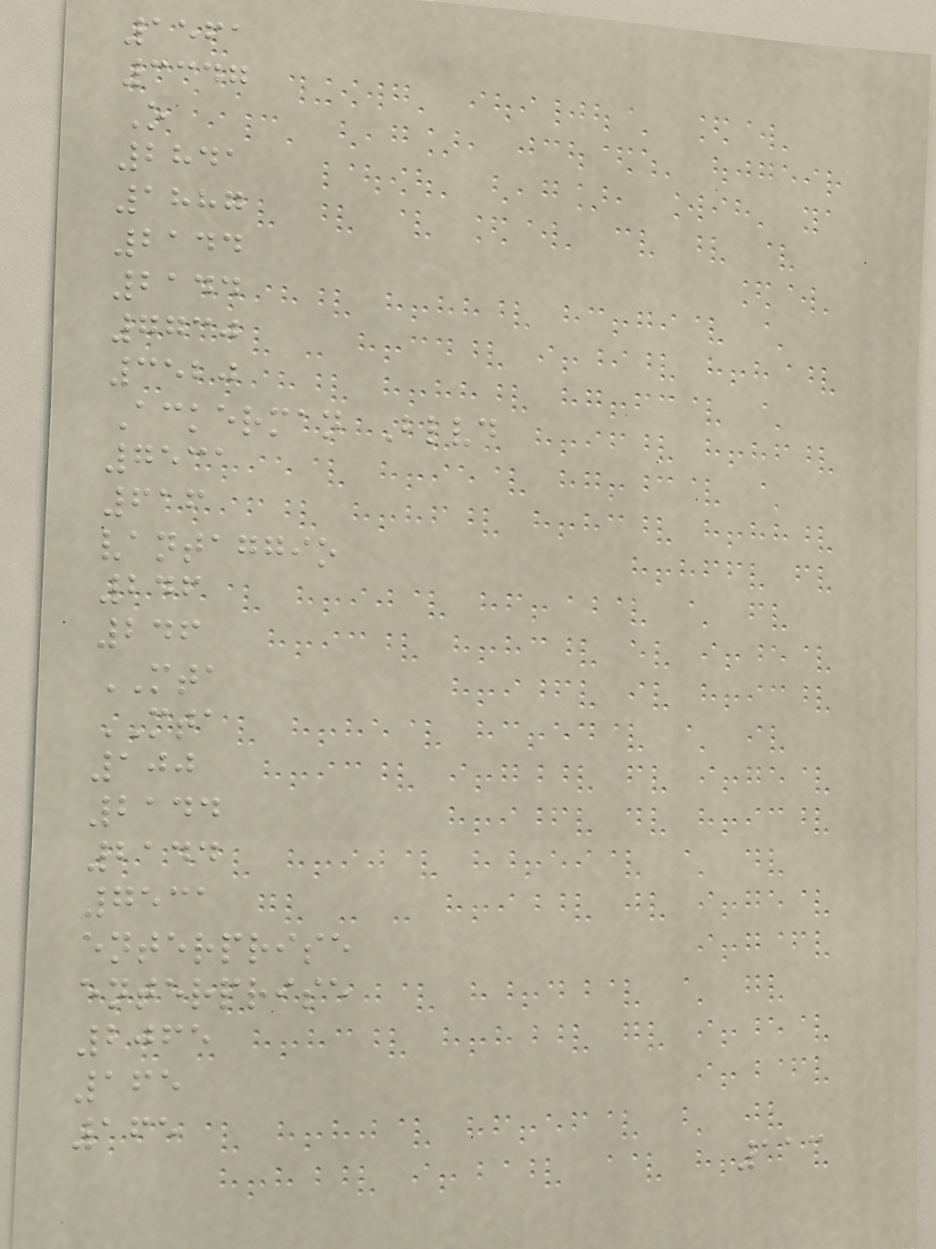1561
3347
O
2841
1887
2144
2144
7730
3520
Ackerman Blvd
7531
616
vantaggio
246
246
MTA
MTA
100
2144
2144
7531
enterprise
enterprise
2065
165
165
113
